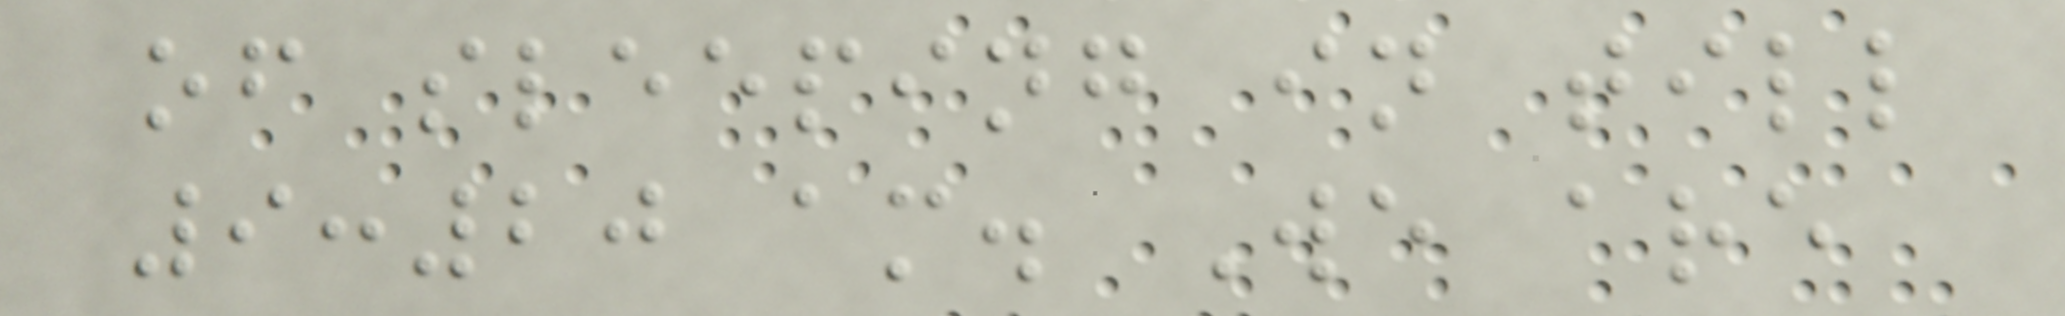of sleeping in till
9:20 am. We are
